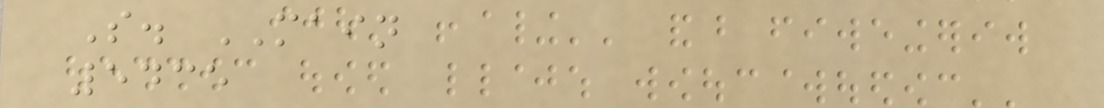S. MAIN
5435
